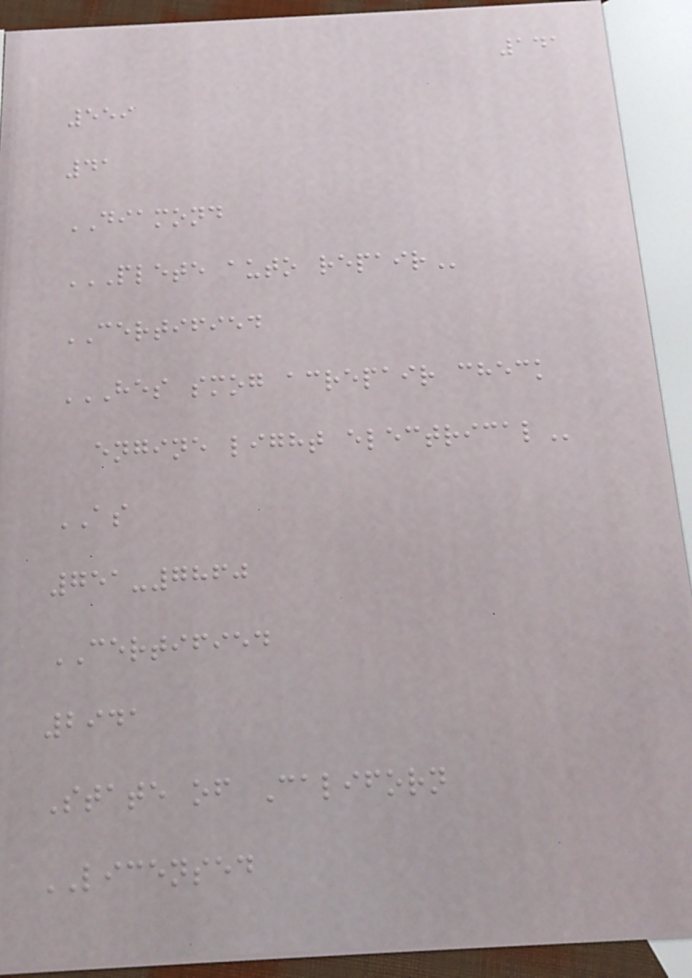141
559
41
DIAMOND
PLETE AUTO REPAIR
CERTIFIED
HES SMOG ACREPAIR CHECK
ENGINE LIGHT ELECTRICAL
AS
751-7860
CERTIFIED
2941
State of Californ
LICENSED
